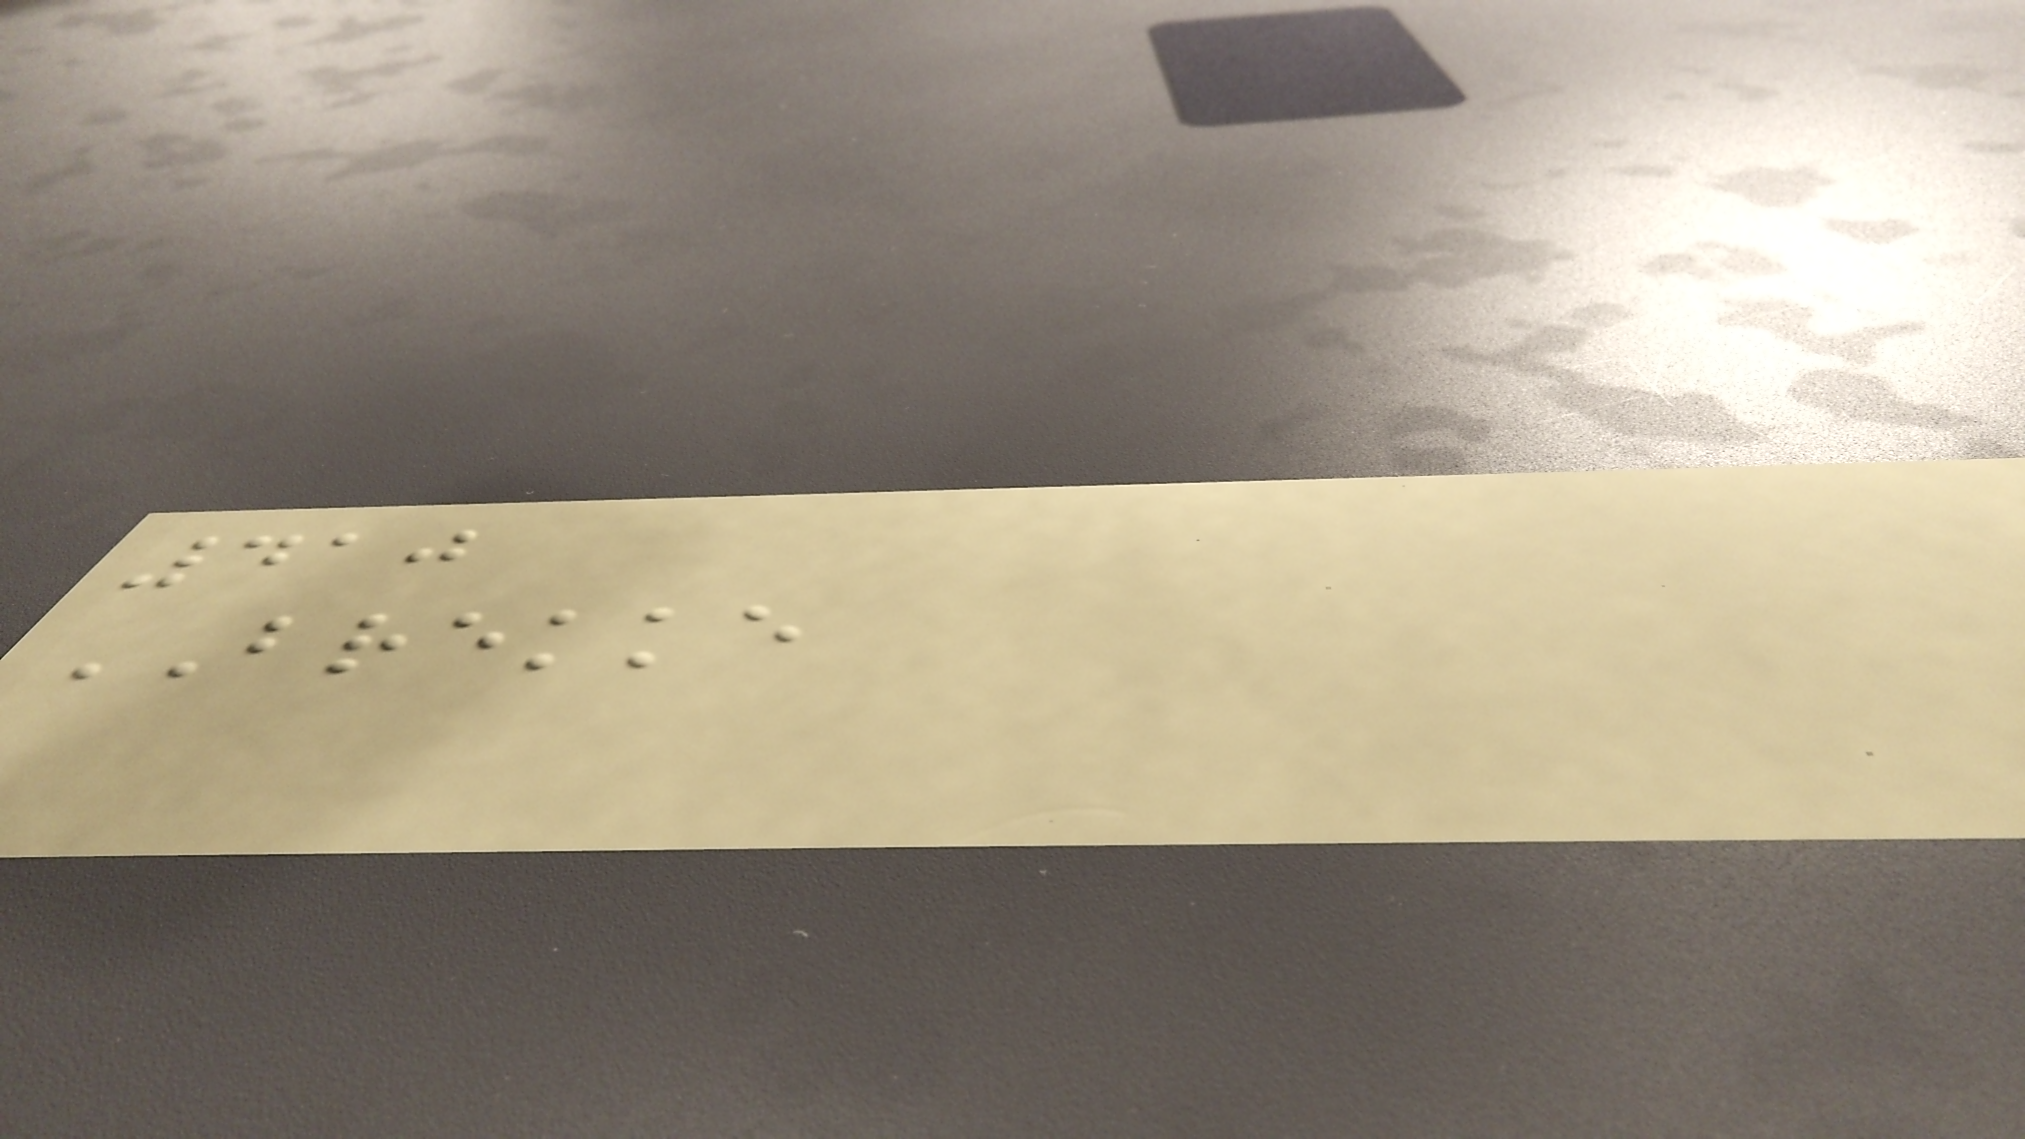410
BREKKE
